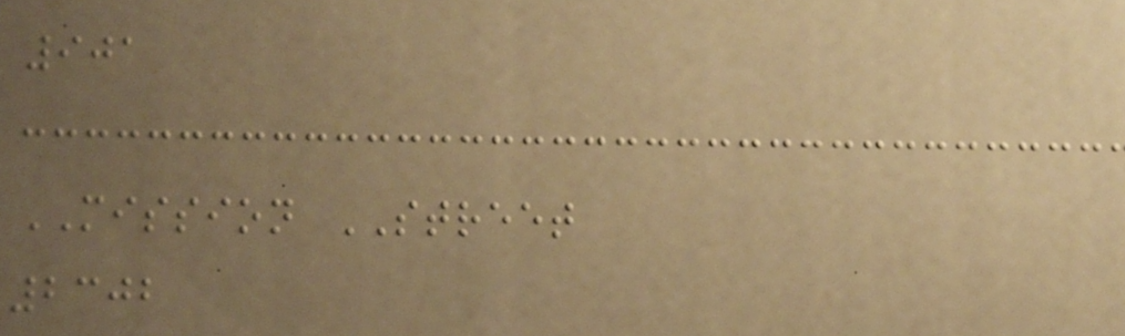901
MISSION STREET
2302
